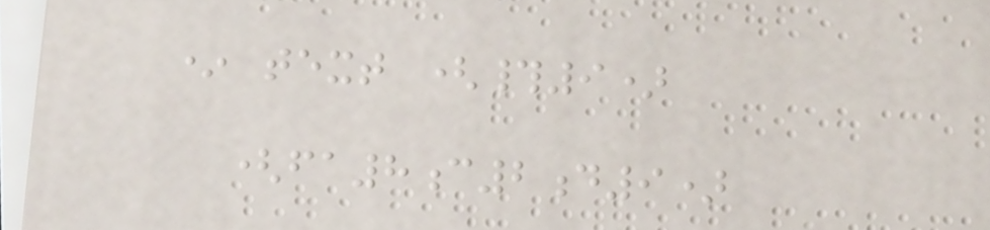* text (#9)
(fa8c2d9)
